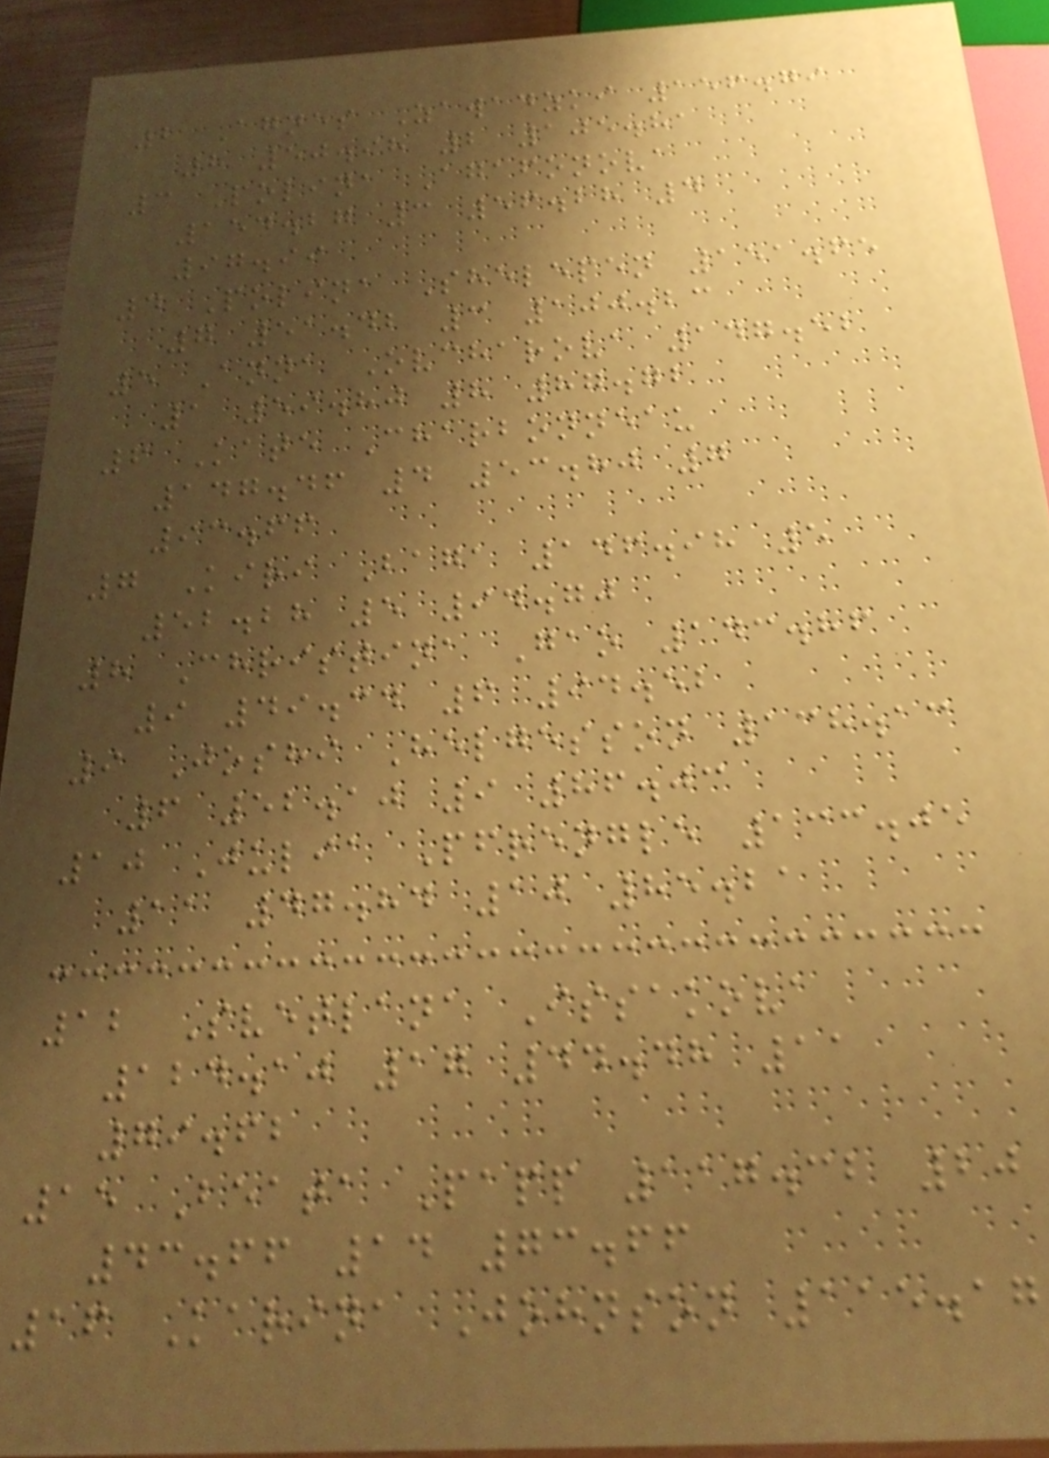2 Agnes Zawadzki 156.79
8 50.98 2 105.81
3 Polina Agafonova
154.27 3 56.28 4
97.99
4 Polina Shelepen 151.65
7 51.42 3 100.23
5 Anna Ovcharova 147.52
1 59.80 8 87.72
6 Kate Charbonneau
147.46 4 53.80 7
93.66
7 Kiri Baga 146.98 5
52.28 5 94.70
8 Christina Gao 143.86
9 49.34 6 94.52
9 Joshi Helgesson 138.13
6 52.10 9 86.03
10 Julia Pfrengle 133.05
11 47.84 10 85.21
12 Svetlana Issakova
124.10 17 44.48 11
79.62
15 Beata Papp 117.32 20
43.66 14 73.66
16 Karina Johnson 115.17
